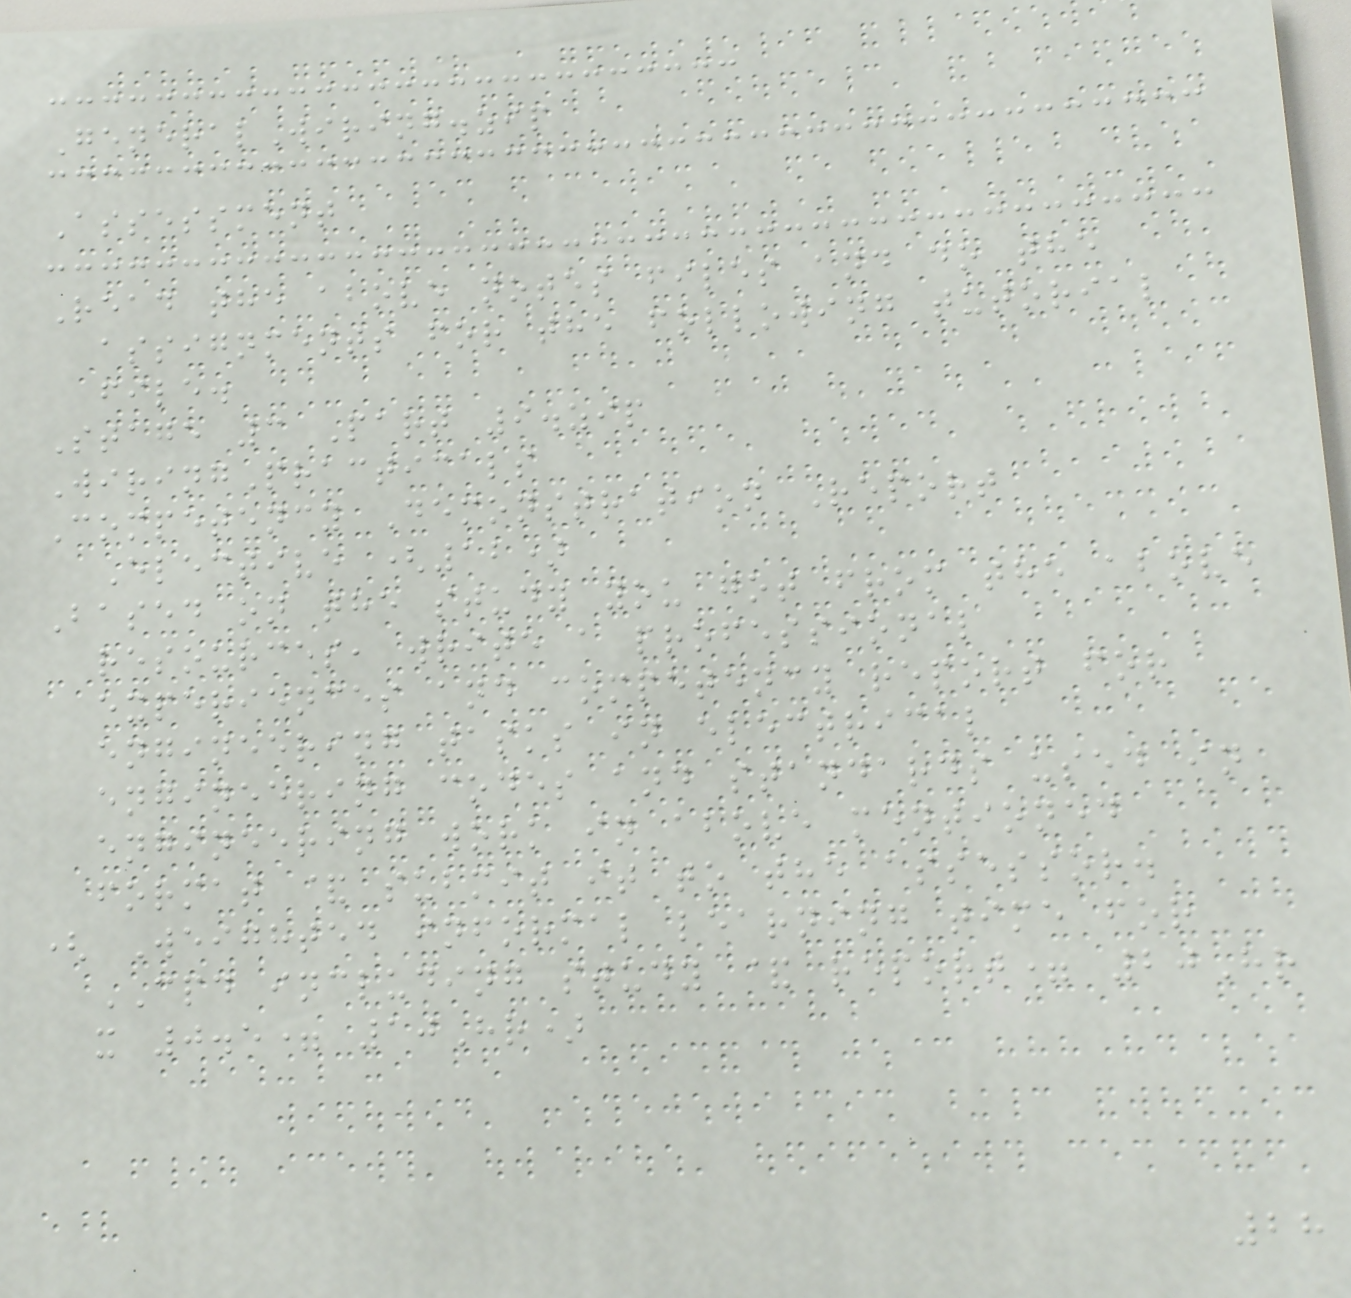GeneralWiring.zip
Assessment
Read the above notes files and do the
assignments for the following tutorial
file.
Stage 3 Part 9.zip
WiringPracticals
Competency Demonstration Report
Elective (12)
Based on the study you got from the above
resources, write a professional
experiences and competency report for
engineering tasks in electrical
engineering codes and standards used in
engineering work in above mentioned
format & submit it to the assessor.
( Weighted informal learning time for
CPD including study & report= 20Hr
x 0.5= 10Hr)
28
